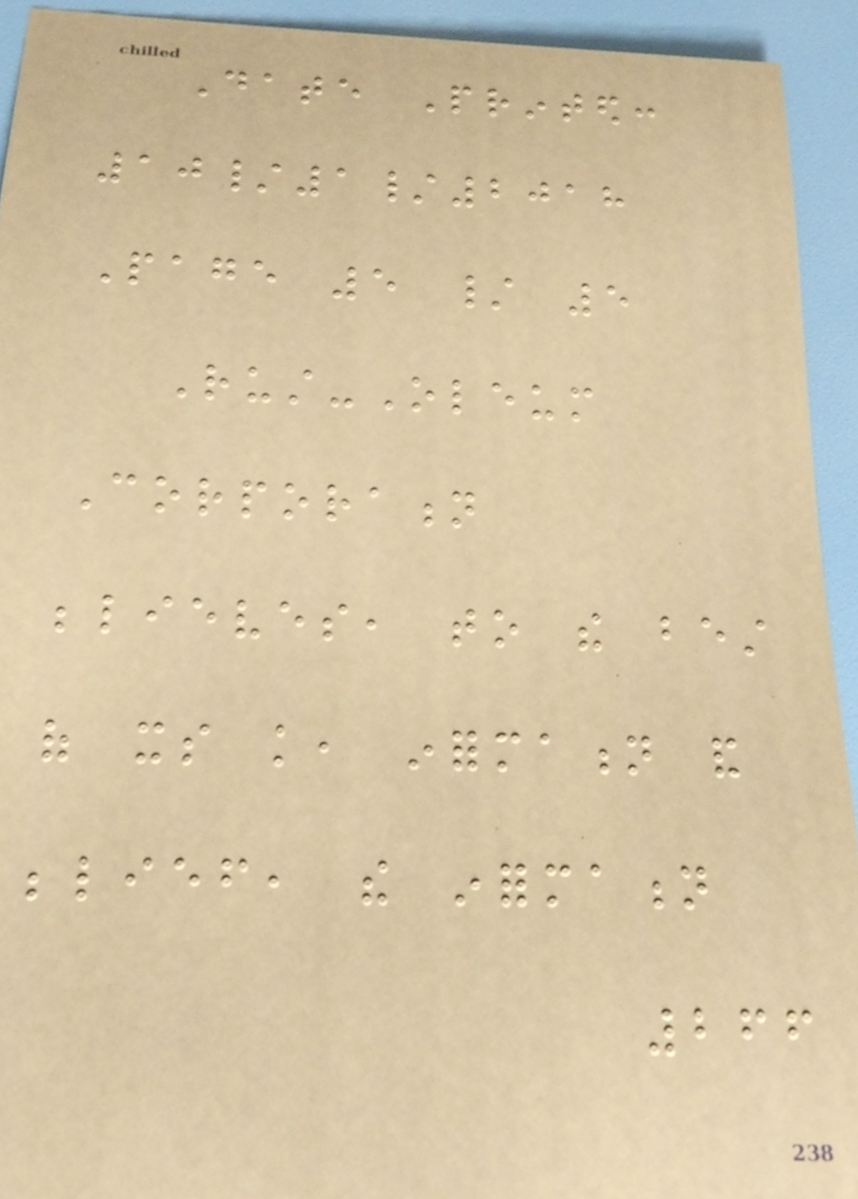Date Printed:
10/1/2018
Page 5 / 5
Rust-Oleum
Corporation
believes, to the best
of its knowledge, information and
belief, the information
266
